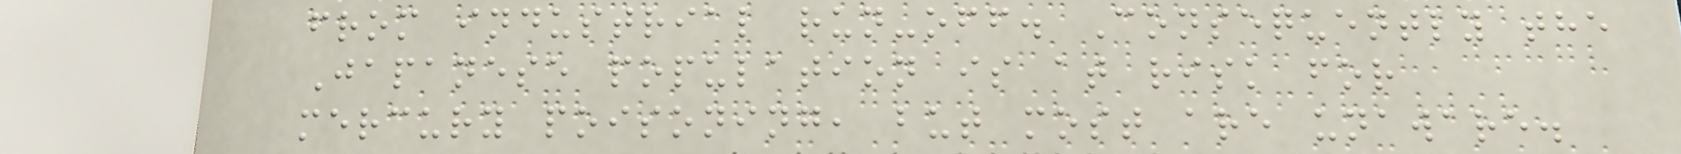from industrial run-off. Consequently the
Japanese population is at risk for
mercury poisoning, but most are unaware.
